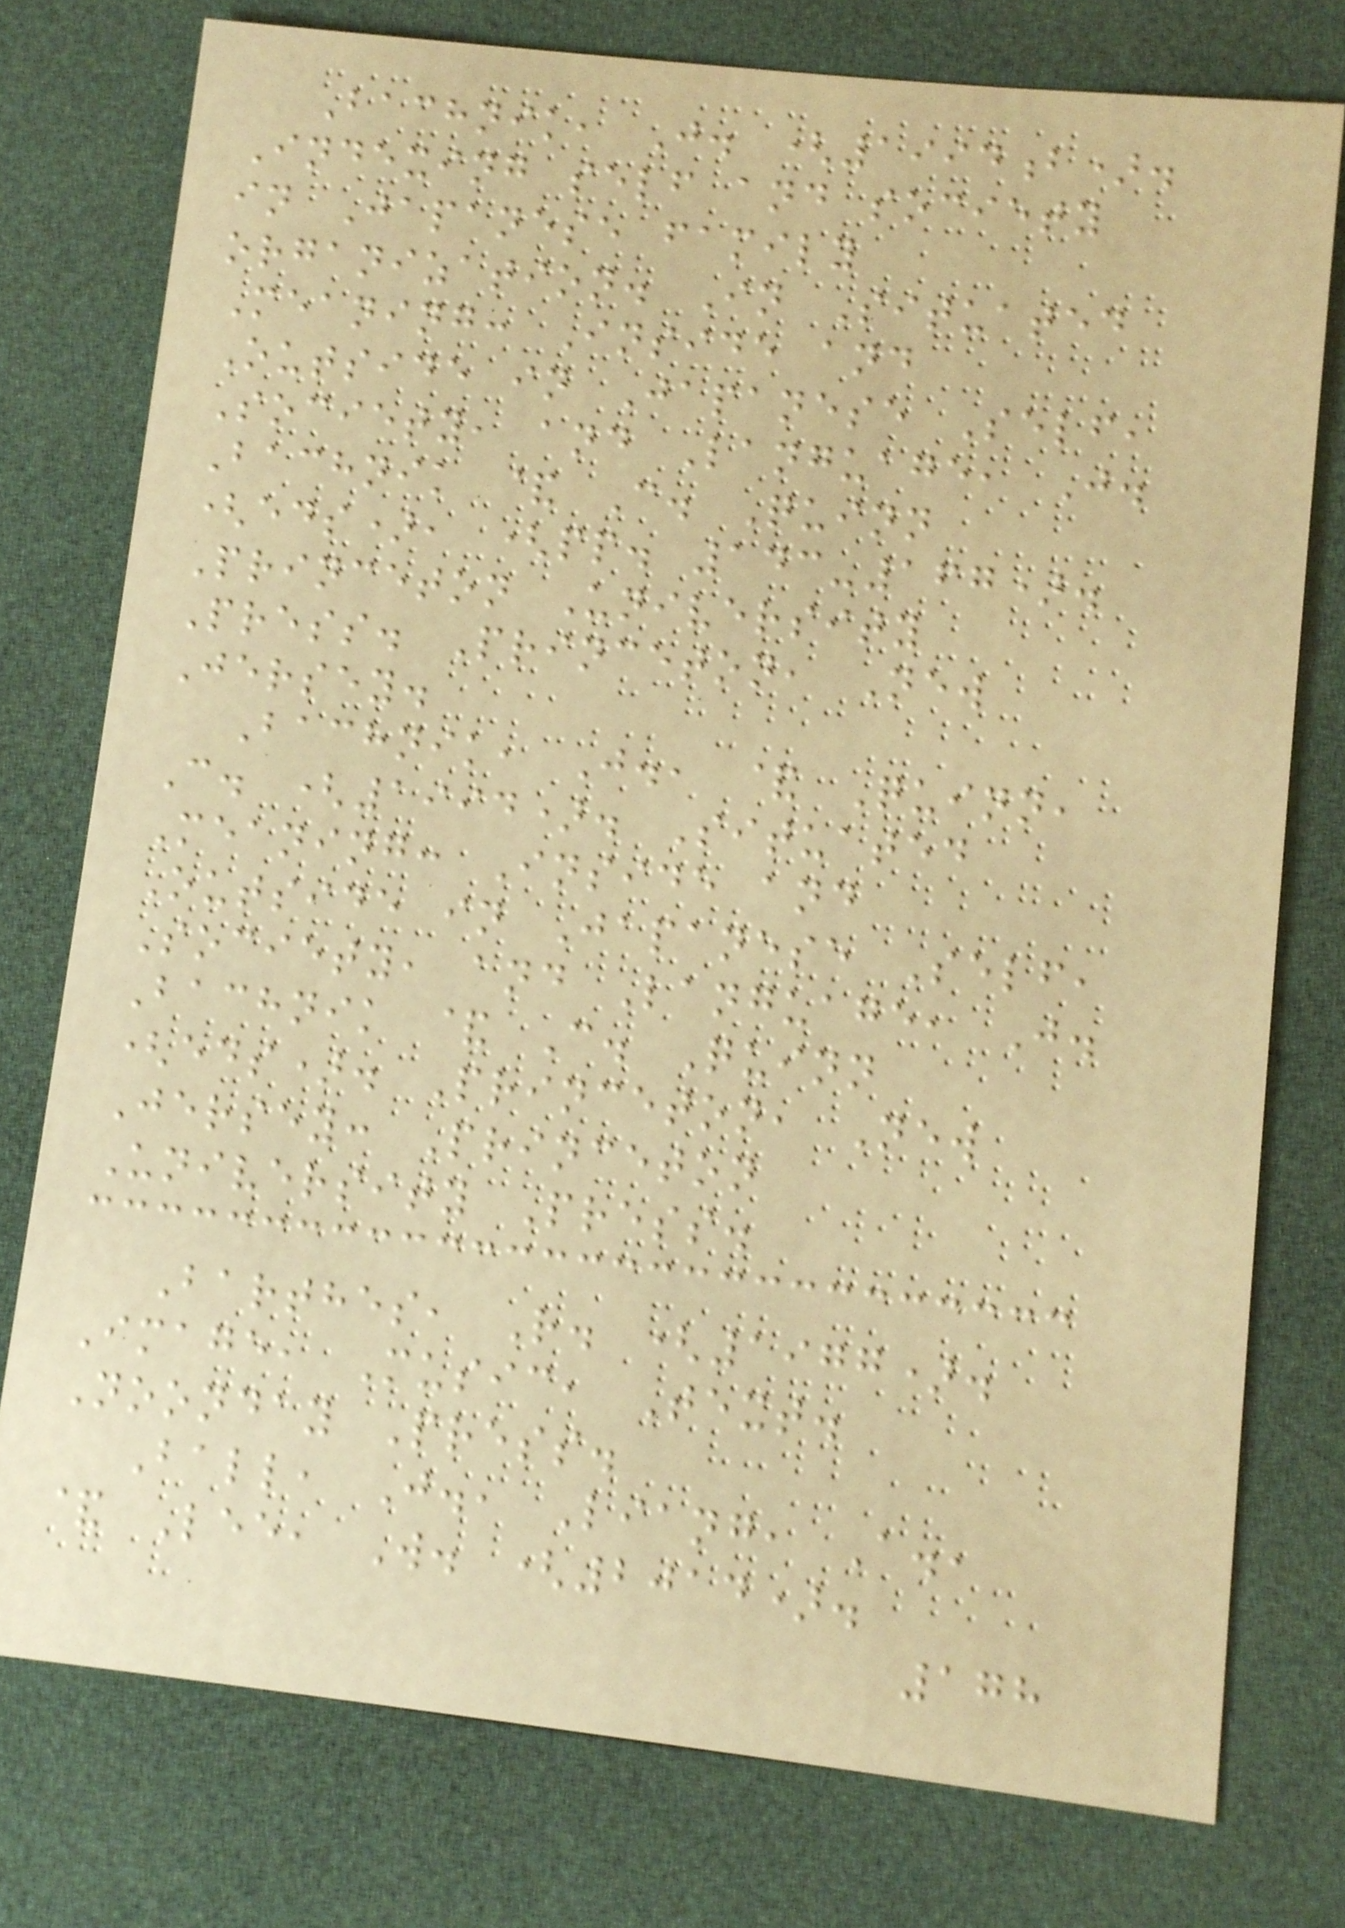Bachnik, J. (1994b).
Indexing self and society
in Japanese family
organization. In Situated
Meaning: Inside and
Outside in Japanese Self,
Society, and Language, J.
Bachnik & C. Quinn
(eds), (pp. 143-167).
Princeton University
Press. Princeton, New
Jersey.
Bachnik, J., & Quinn,
C. (1994). Situated
Meaning: Inside and
Outside in Japanese Self,
Society, and Language, J.
Bachnik & C. Quinn
(eds). Princeton, New
Jersey: Princeton
University Press.
Barthes, R. (1977).
Image, Music, Text.
Noonday Press.
Ball, J., Liang, A.,
& Lee, W. (2014).
178
